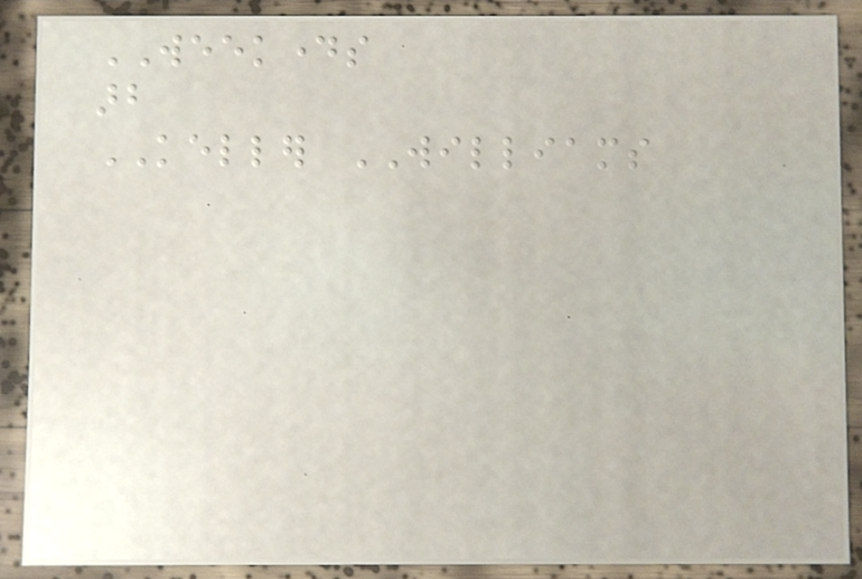WEEKDAYS
arb
KELLER WILLIAMS
